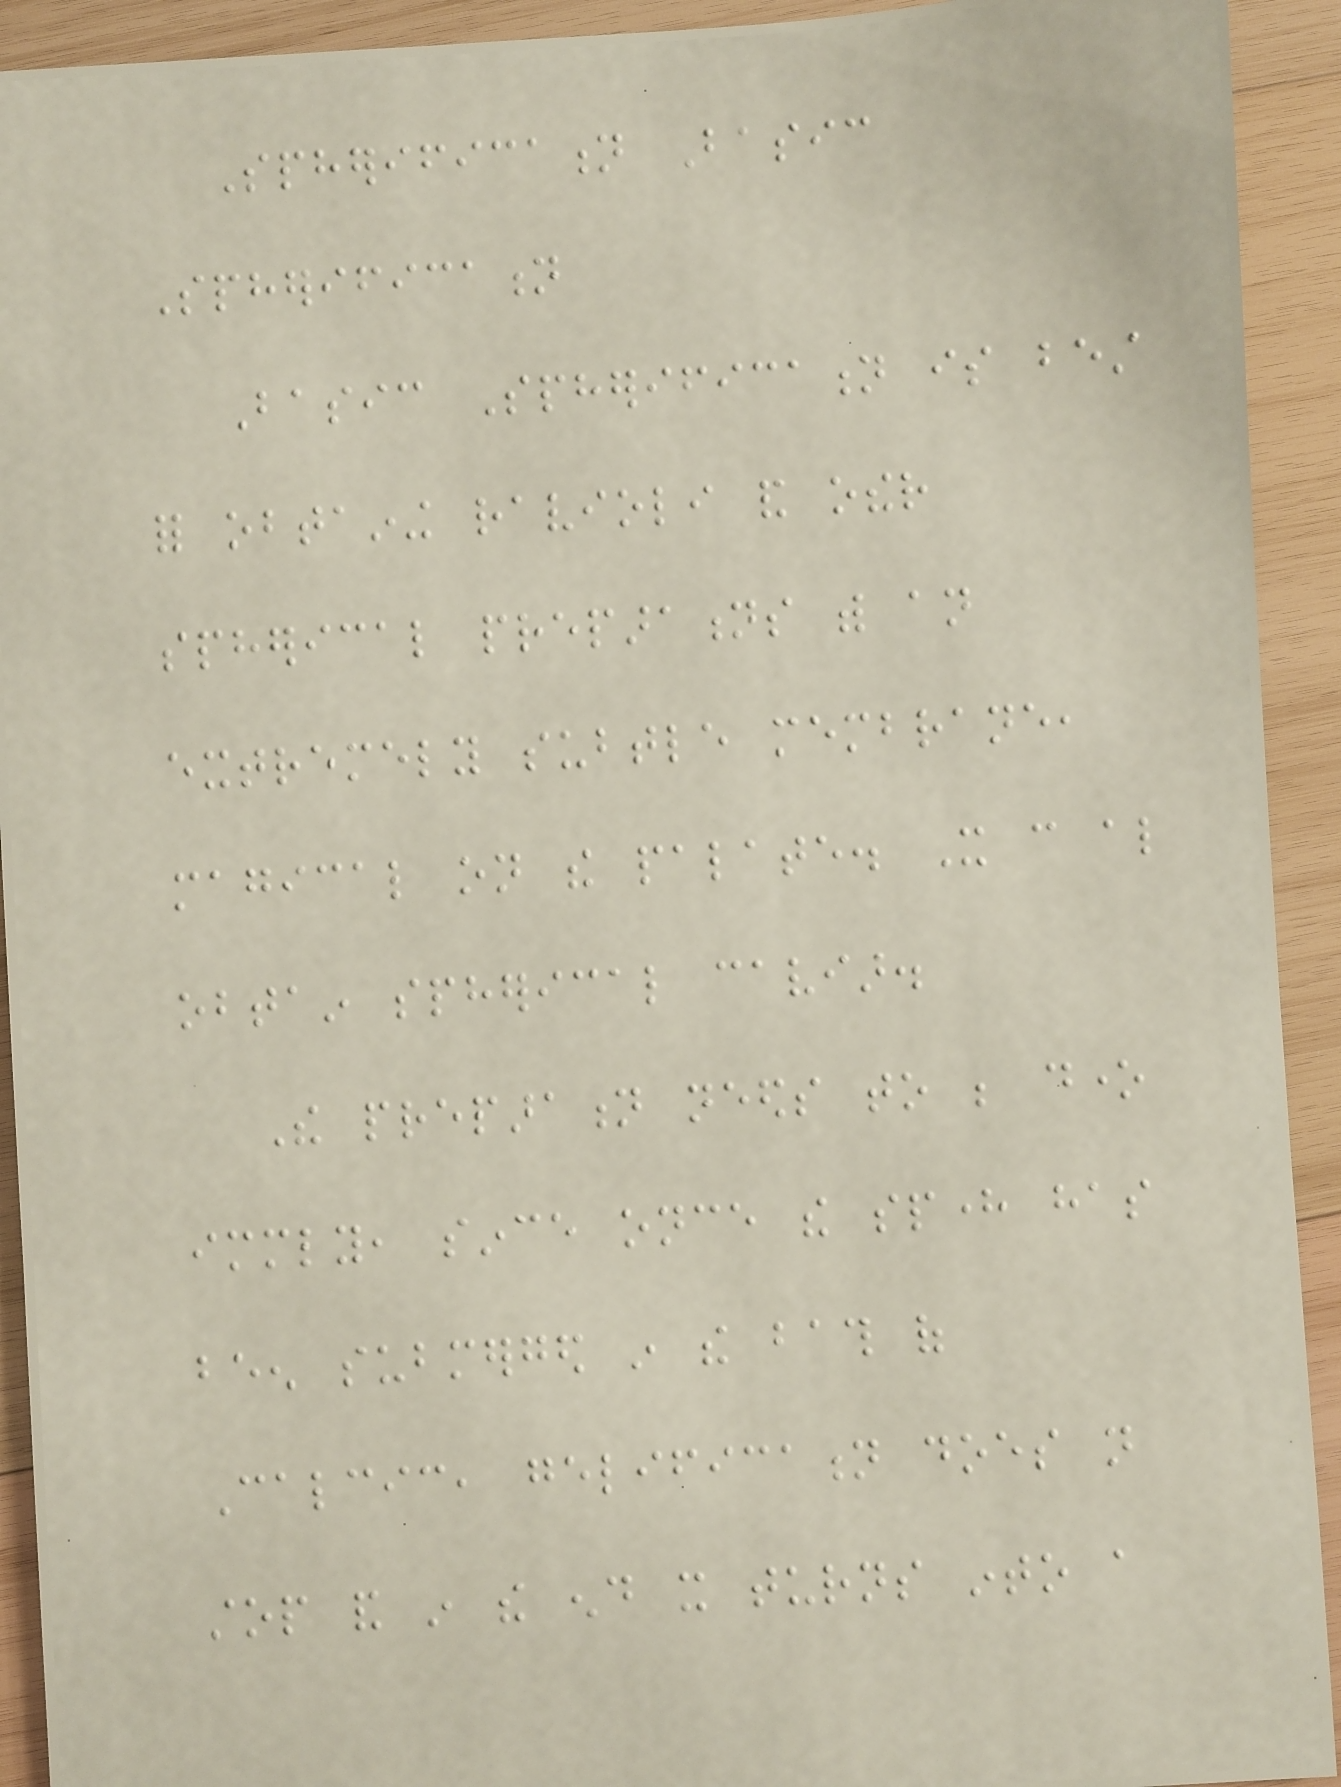Spherification Basic
Spherification
Basic Spherification is best
for obtaining ravioli and other
spherical preparations with an
extremely subtle membrane,
magical on the palate. It can also
obtain spherical caviar.
The preparation needs to be done
immediately, since once the sphere has
been submerged in the bath of
Calcic, gelification does not
stop and in the end it turns into a
